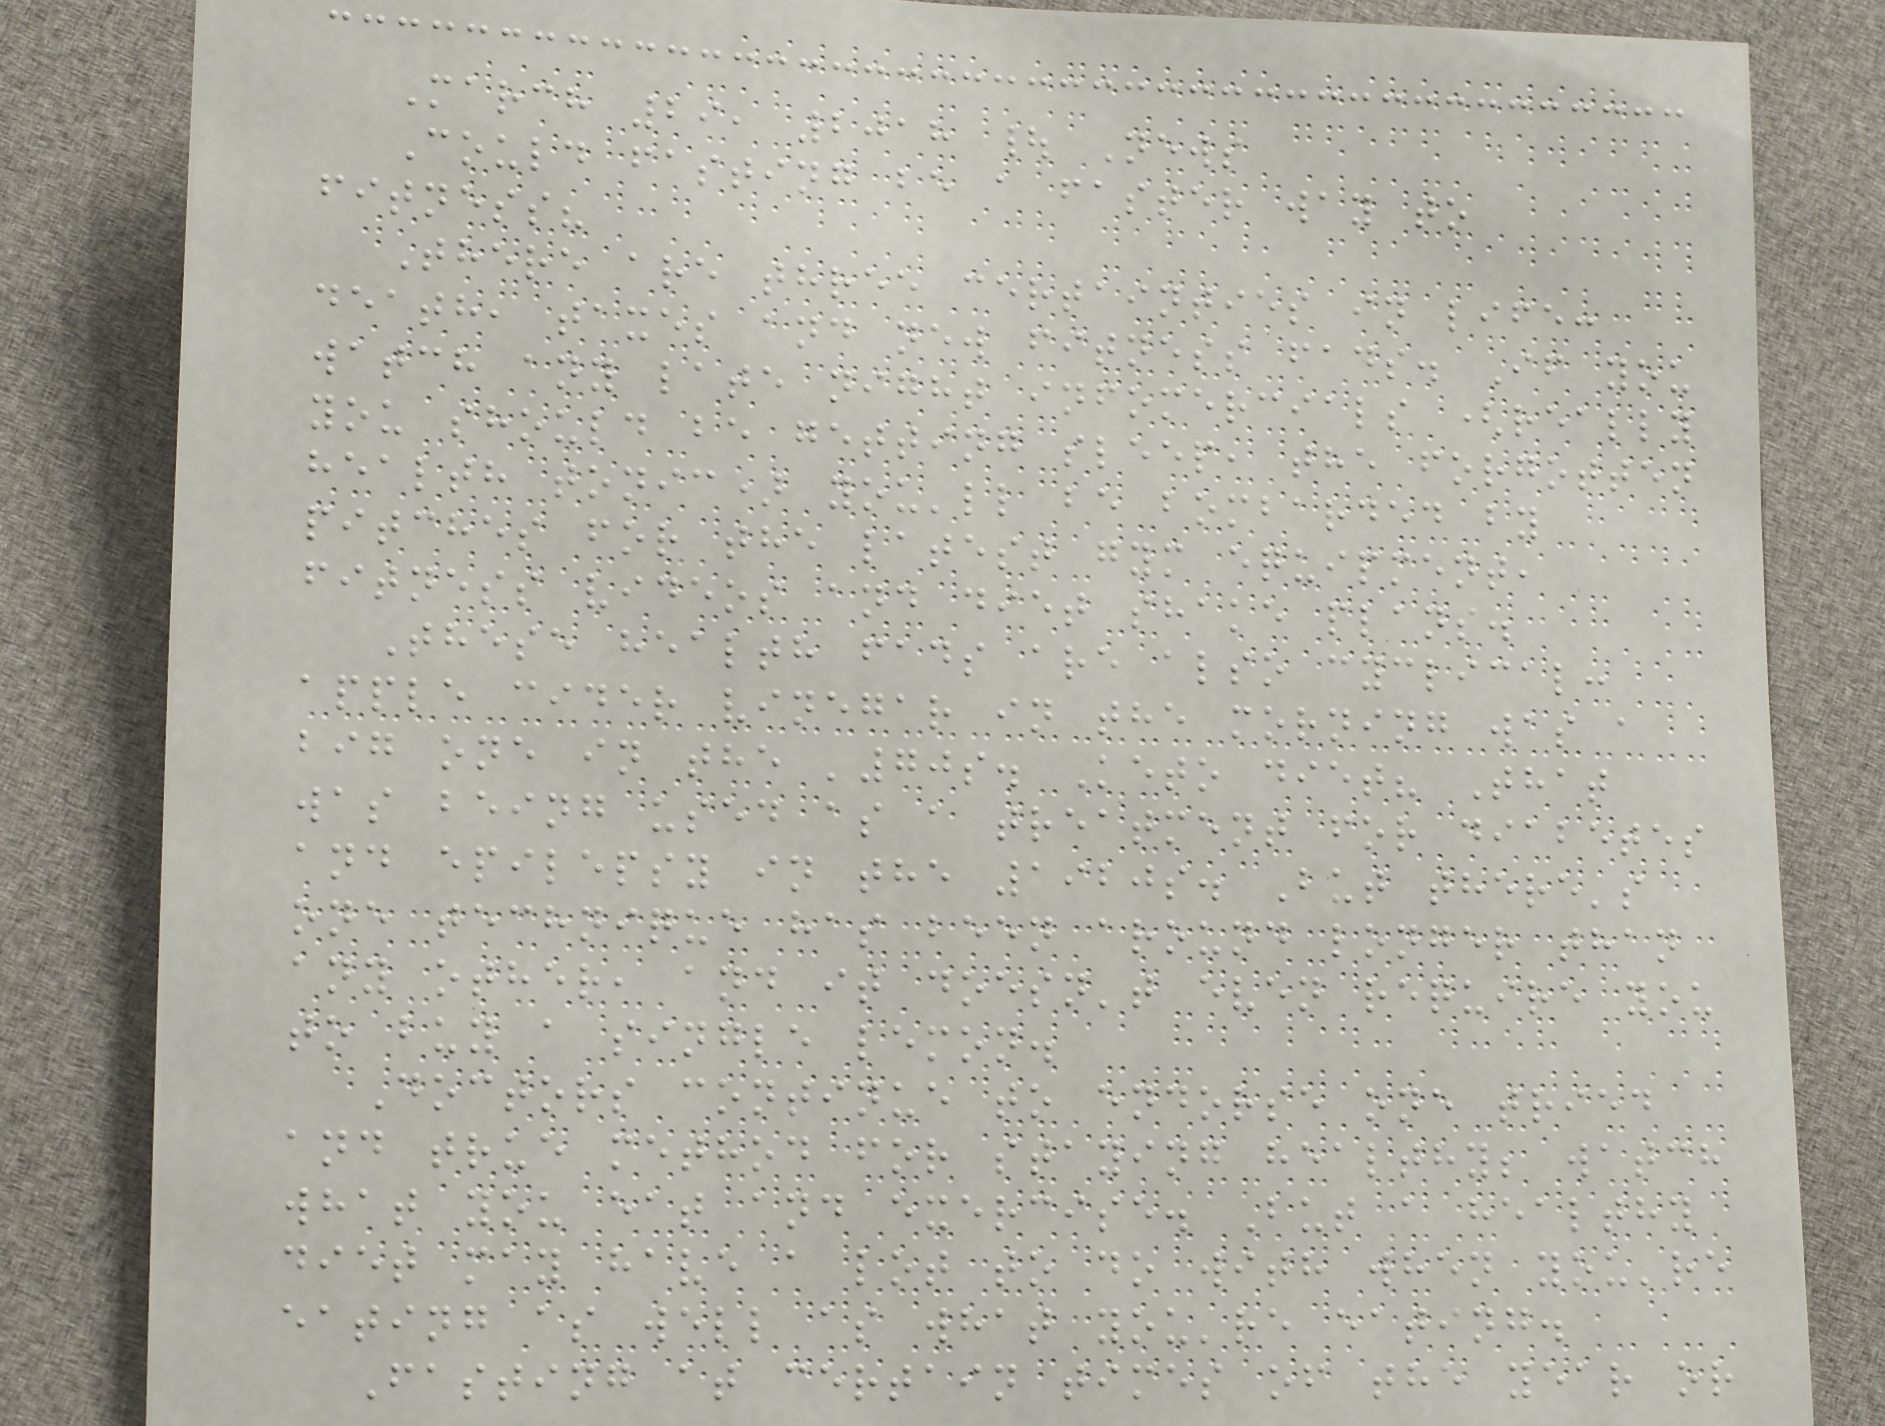March 29, 2018 | News
Could fasting be a faster way to
fitness?
There are three certainties in life:
death, taxes and new fitness fads. If you
watch any late night infomercials (really
you should be getting sleep, the forgotten
health tonic) you'll be bombarded by
pitches for the latest gym equipment,
fitness videos and diet shake plans.
These health fads are also cyclical:
apple cider vinegar in the morning was a
big one in the '70s. Keto diet? That
was being used as a treatment for diabetes
and epilepsy in the 1920s. But there's
one technique has been around longer than
any other, and it doesn't even require you
to buy a single lemon.
Doctors continue to endorse one tried
and true method for staying healthy; watch
what you eat and exercise. But a healthy
diet may have a lot to do with when you're
eating as well as what you're eating.
Fasting at certain times of the year or
